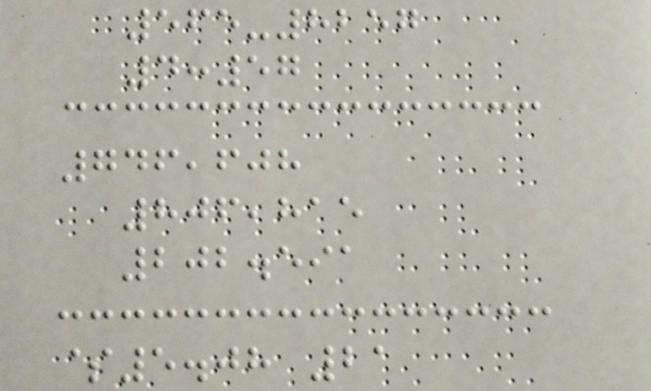565-8257
4:57
746,608
806,815
202.591
$5.08 21
